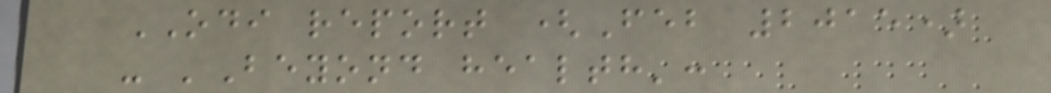ODI report (Feb 2015)
- 'Beyond health':
